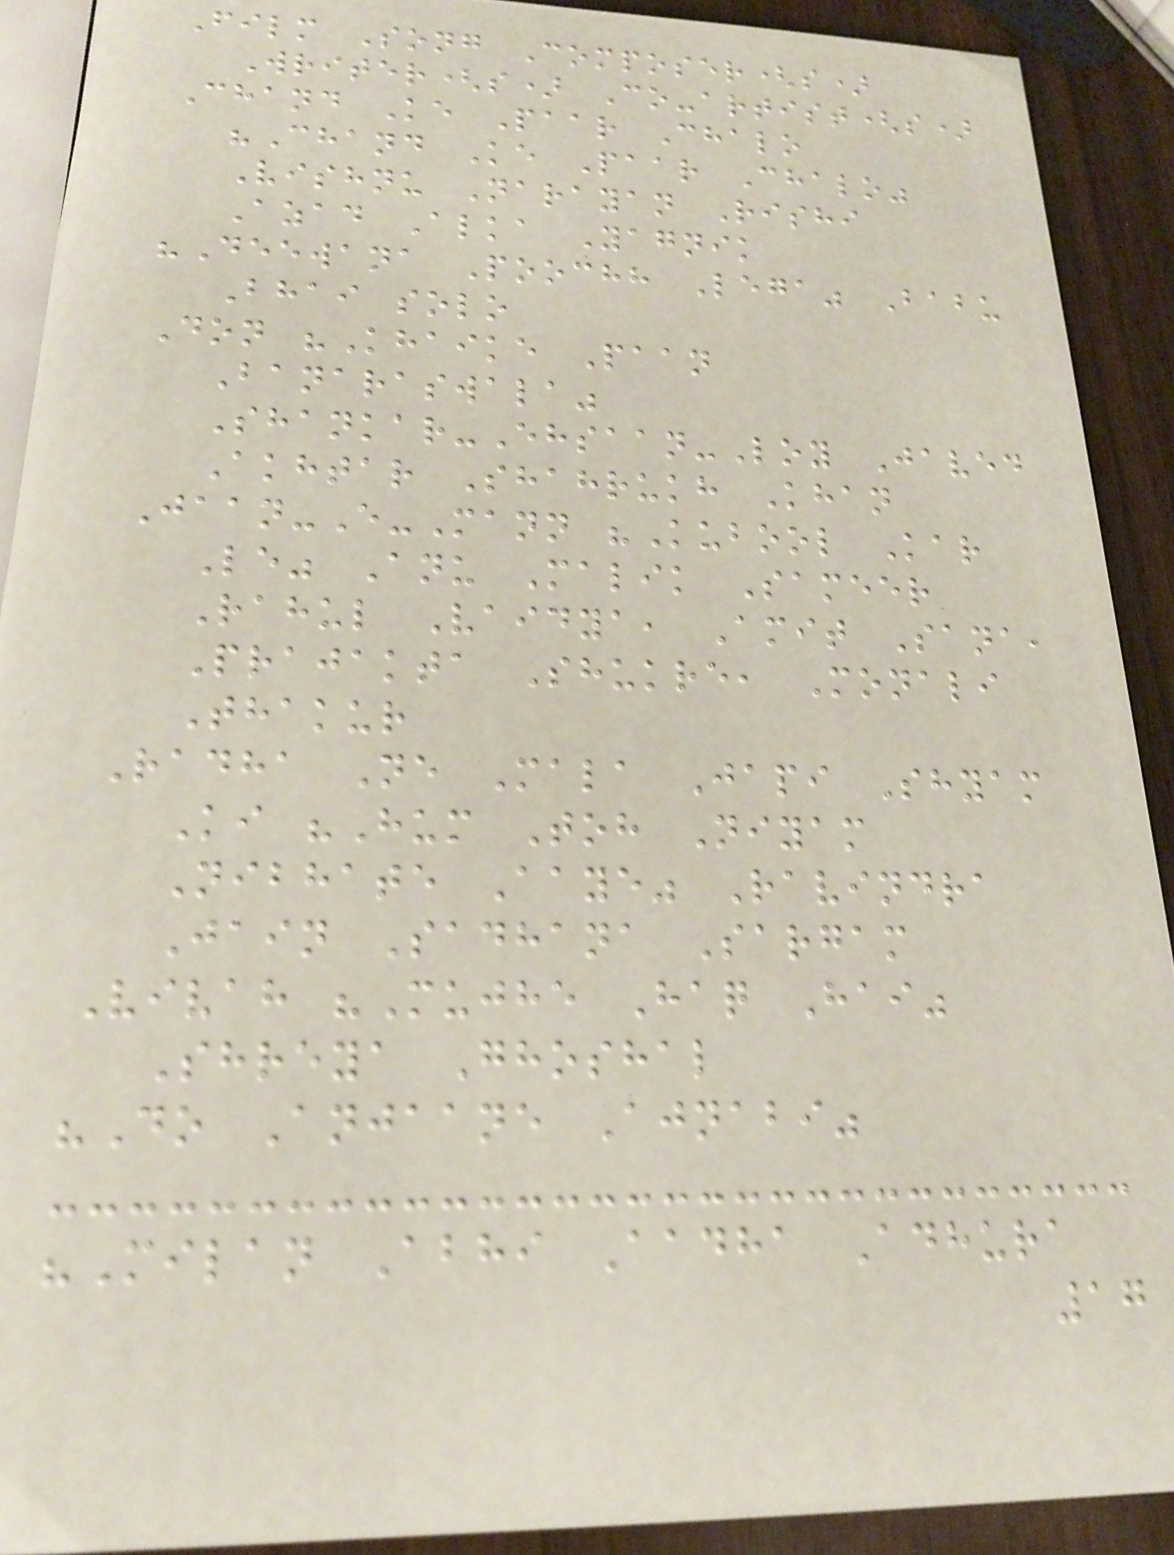Film Song Composer(s)
Writer(s) Co-artist(s)
Chand Ke Paar Chalo
"Chand Ke Paar Chalo"
Vishnu Narayan Rishi
Azad Alka Yagnik
"Deewana Poochh Lega" Babu
Bhai solo
Don "Khaike Paan
Banaraswala"
Shankar-Ehsaan-Loy Javed
Akhtar Shahrukh Khan
Jaan-E-Mann "Kubool Kar
Le" Anu Malik Sameer
Rahul Vaidya, Amit Sana,
Prajakta Shukre, Monali
Thakur
Radha Ne Mala Japi Shyam
Ki "Hum Toh Niyam
Nibhate Aaye" Ravindra
Jain Sadhana Sargam
Vivah "Mujhe Haq Hai"
Shreya Ghoshal
"Do Anjaane Ajnabi"
"Milan Abhi Aadha Adhura
17
